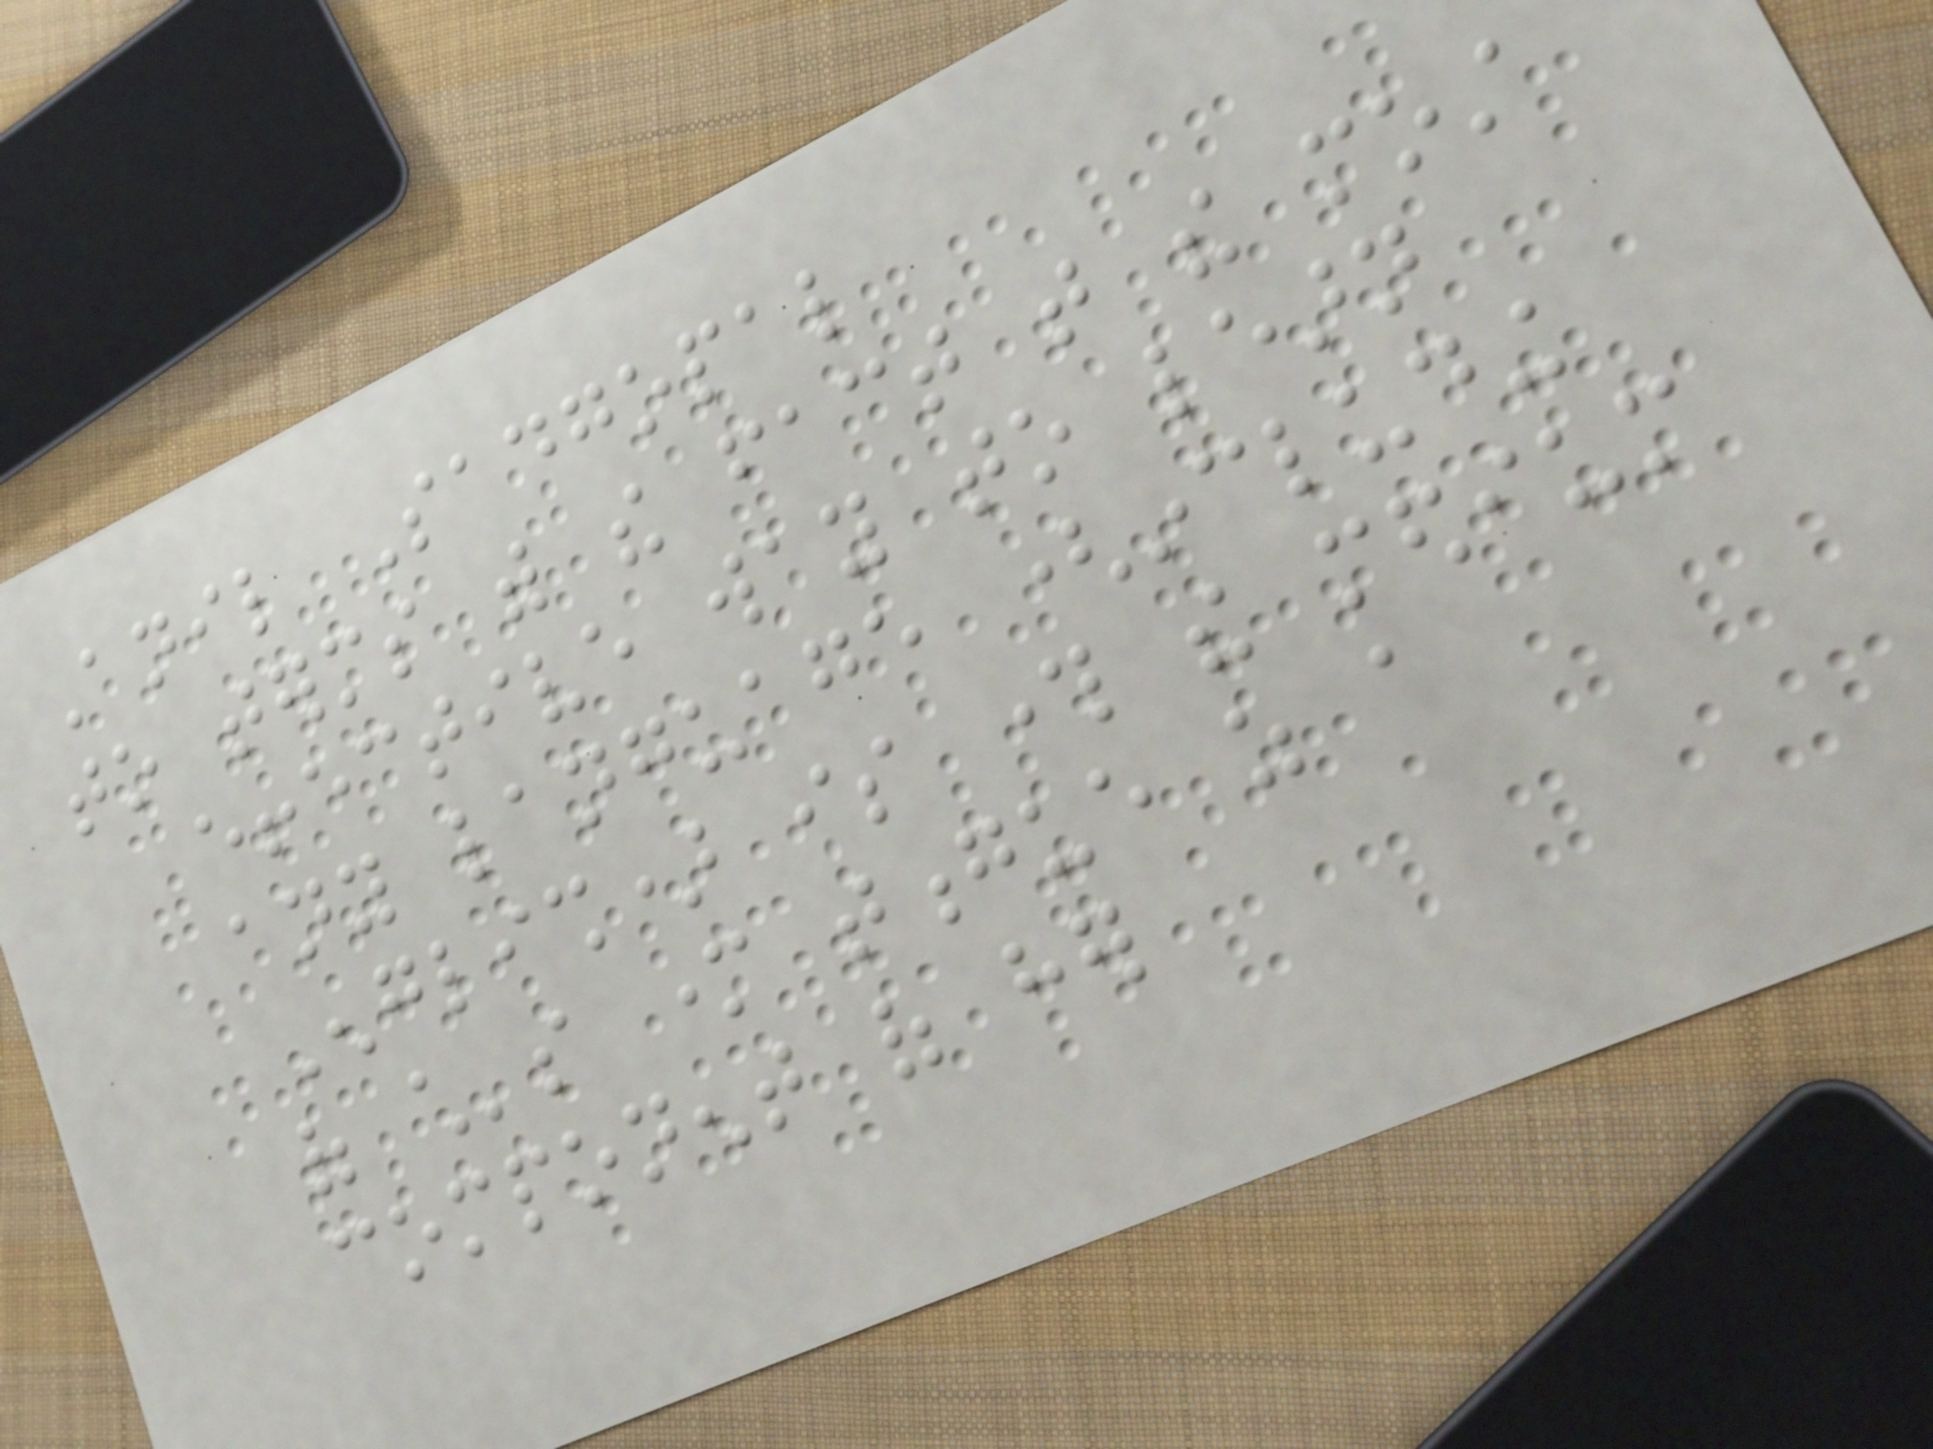Anil Sadgopal
to terms with the fact that the most
effective way to learn
any language (including
English) is through the medium
of child's mother tongue as a
component of her
